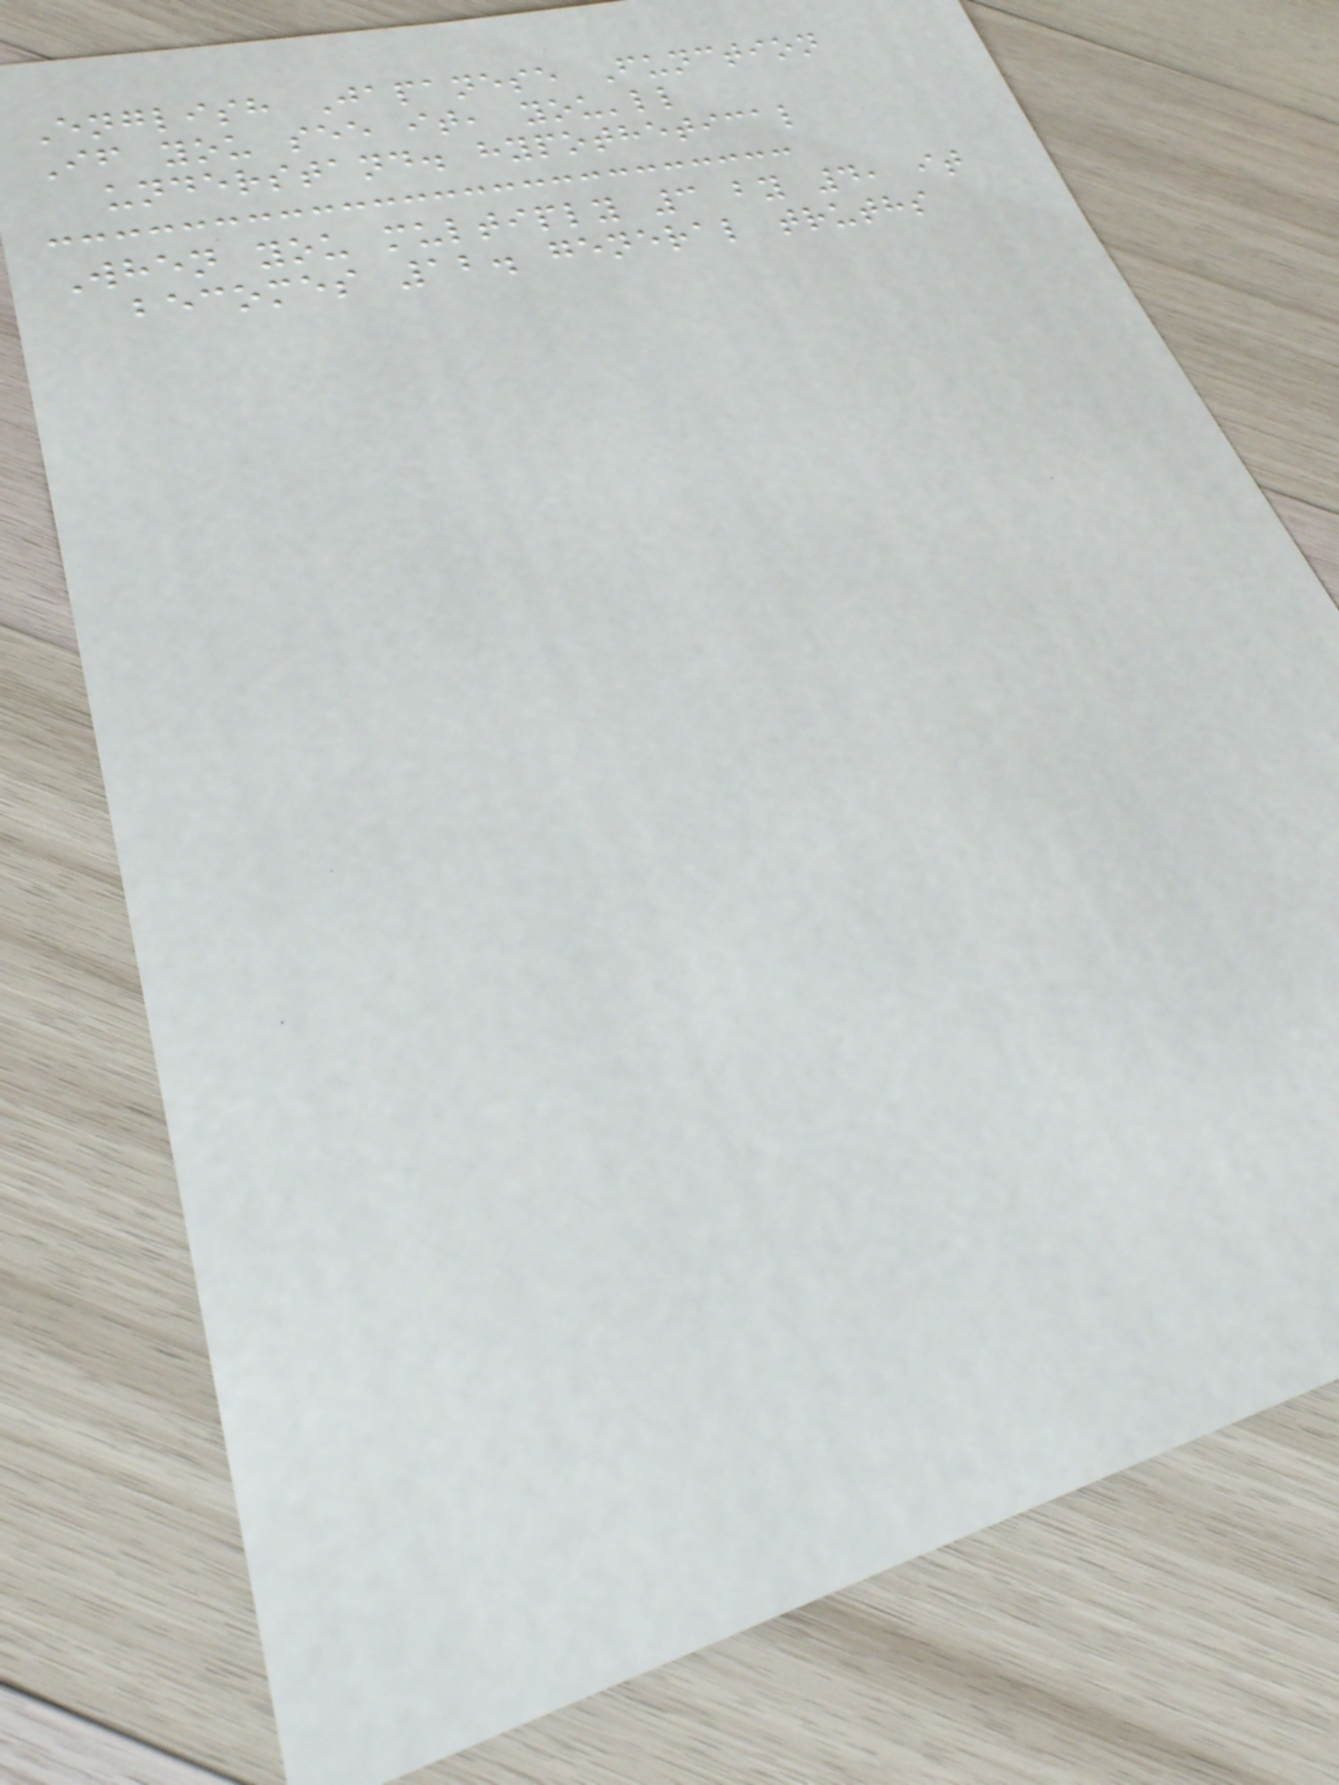English Japanese Function
If you see it, you'll
understand. hypothetical
When you multiply 3 by 4, it
becomes 12. general truths
